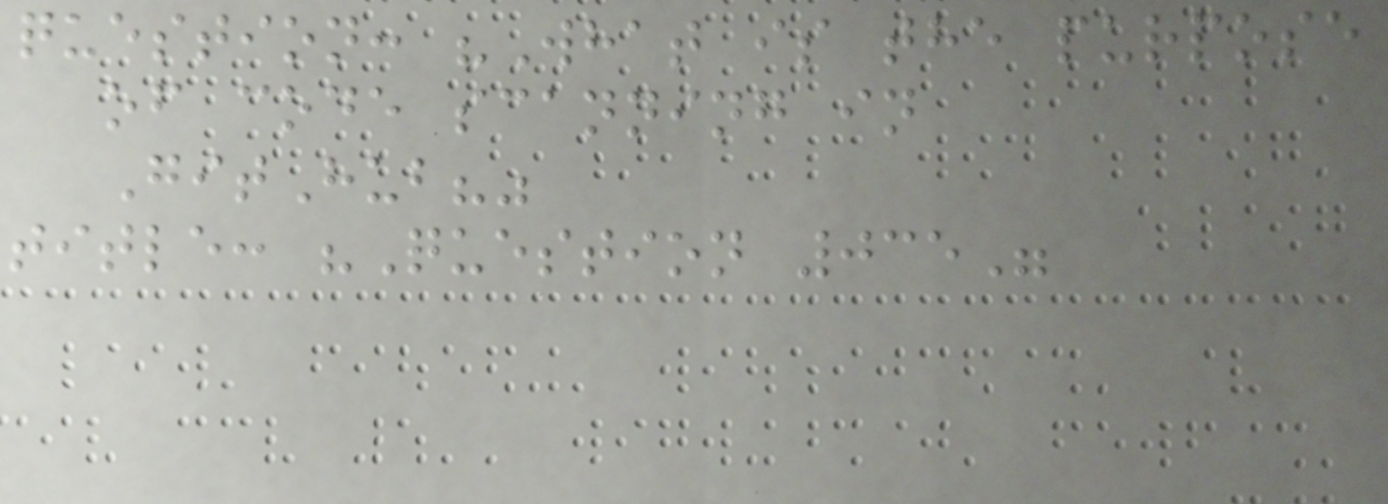question: "What is the purpose
of code scanning in
GitHub?"
title: "Question 035"
